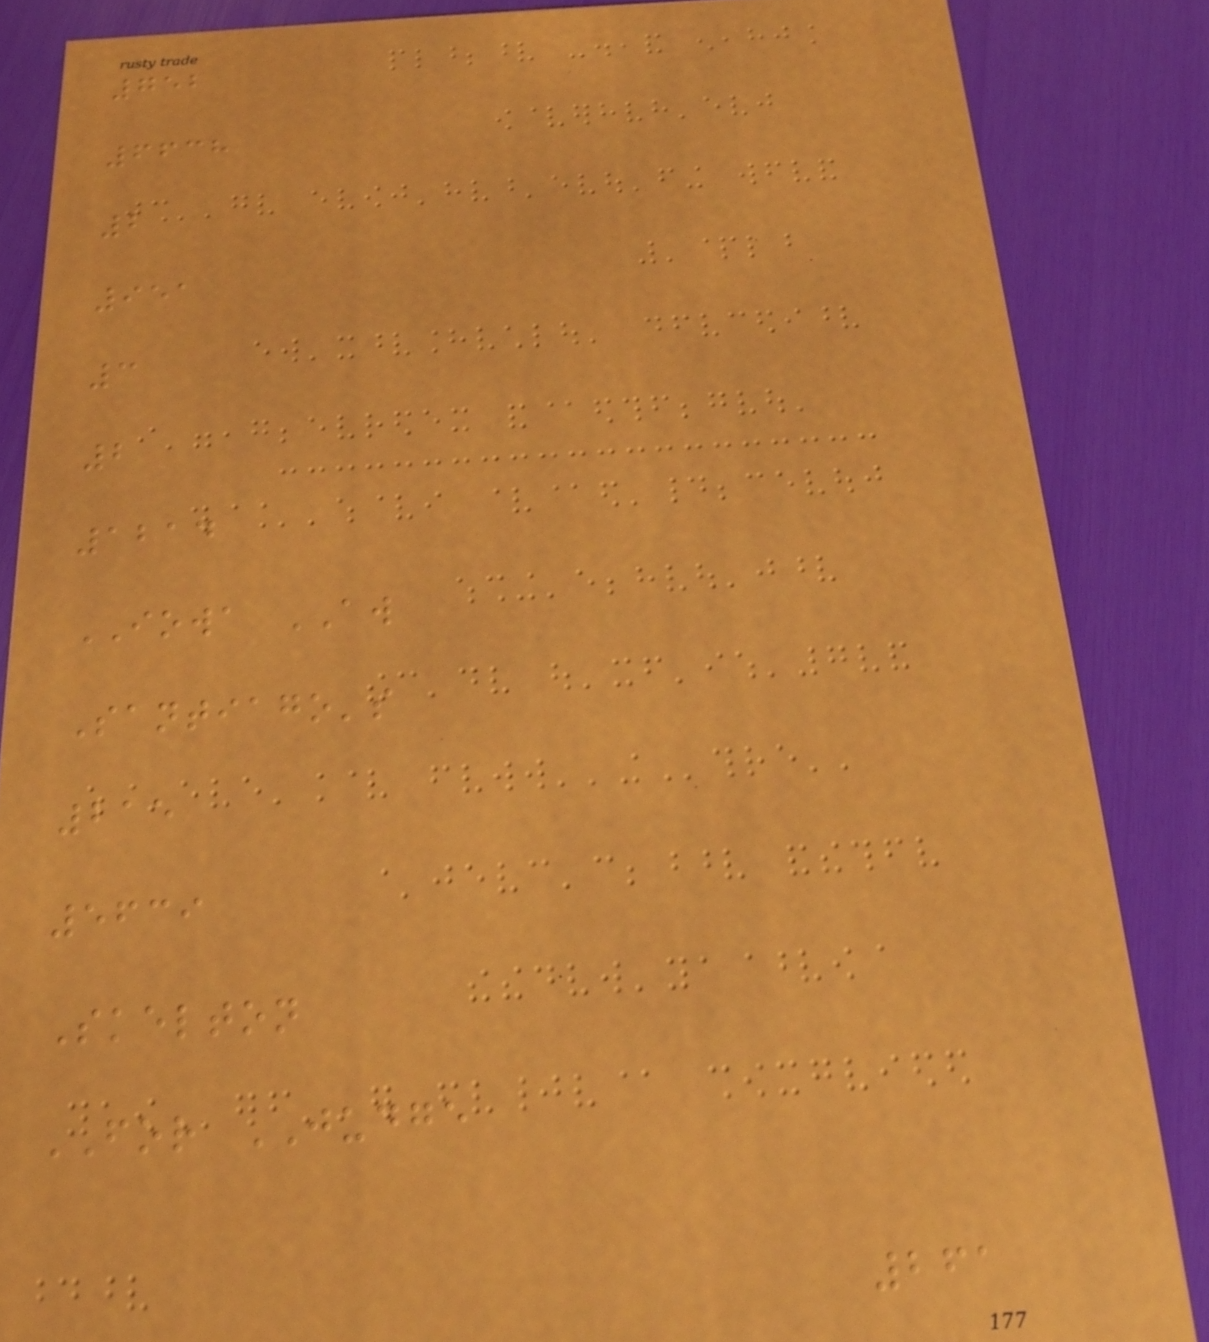752
6638
2
951
3
2
1214
IOWA AW
Santiago's
215
5639
Skelton
FOR JUDGE
261
